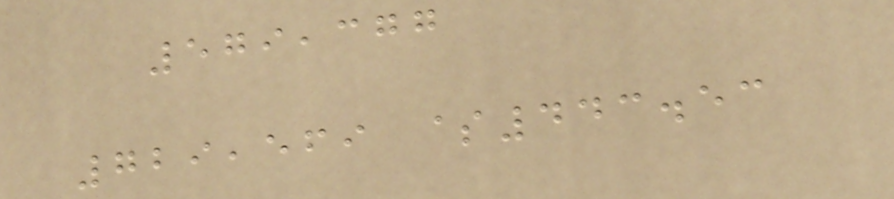579,377
729,569 $443.53
